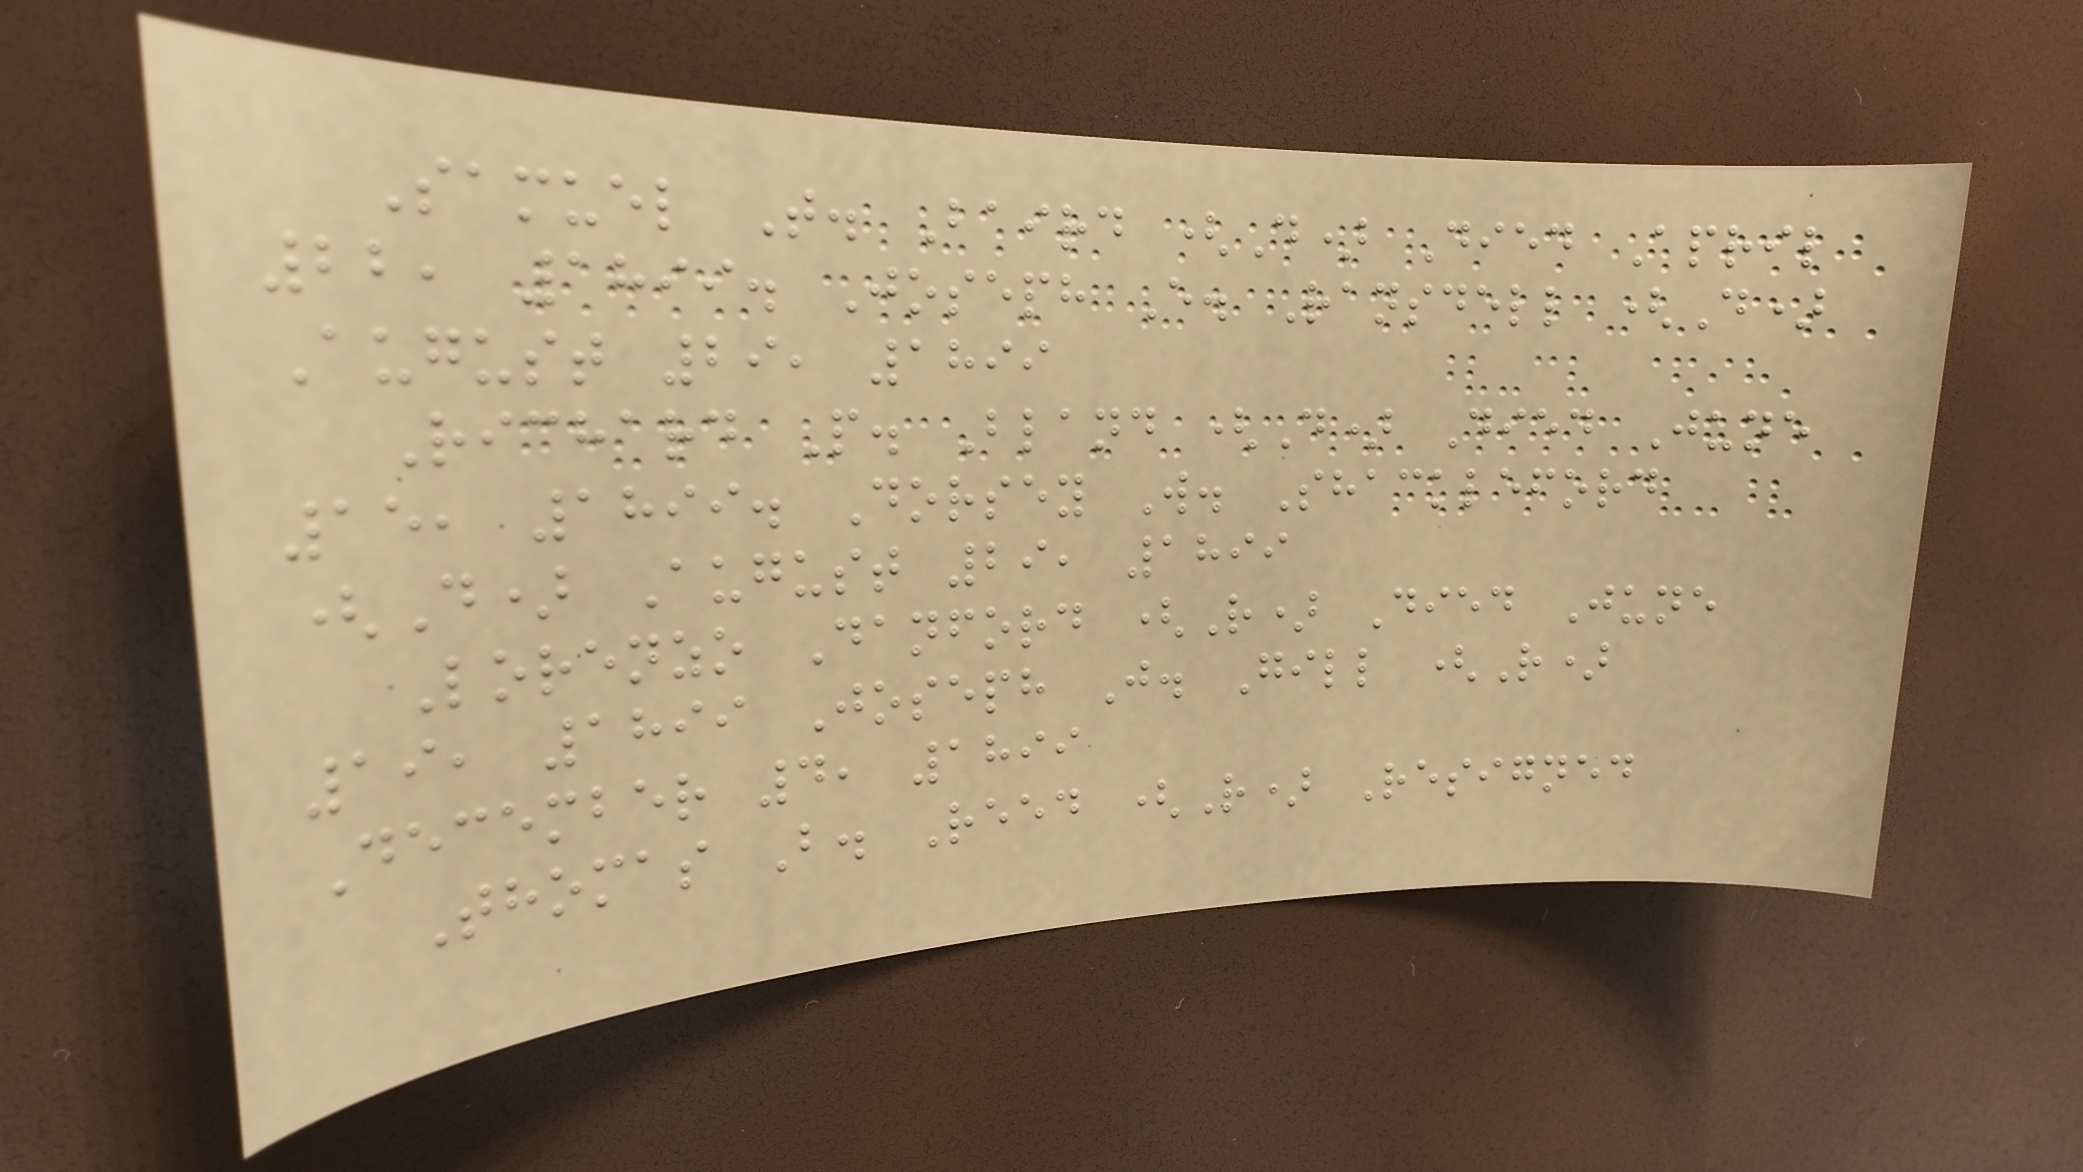Samuel T. Baird (D) Died April
22, 1899. Joseph E. Ransdell (D)
August 29, 1899
Richard P. Bland (D) Died June
15, 1899. Dorsey W. Shackleford
(D) August 29, 1899
Lorenzo Danford (R) Died June
19, 1899 Joseph J. Gill (R)
December 4, 1899
Thomas B. Reed (R) Resigned
